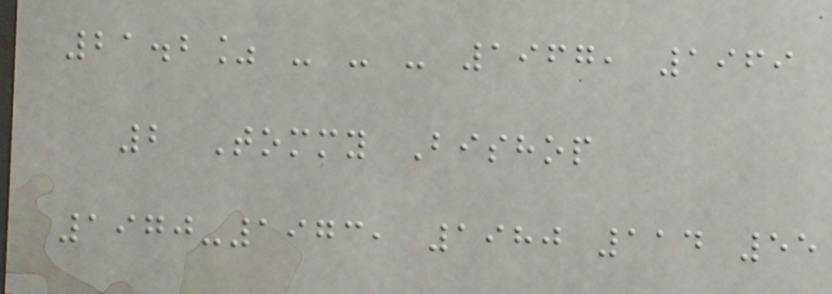21.2% - - - 1967, 1969
2 Tommy Bishop
1970-1973, 1980 114 55
